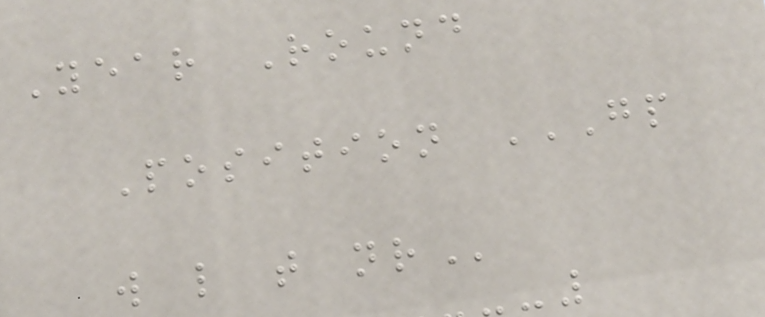Year Round
Position GP
W L T NR
